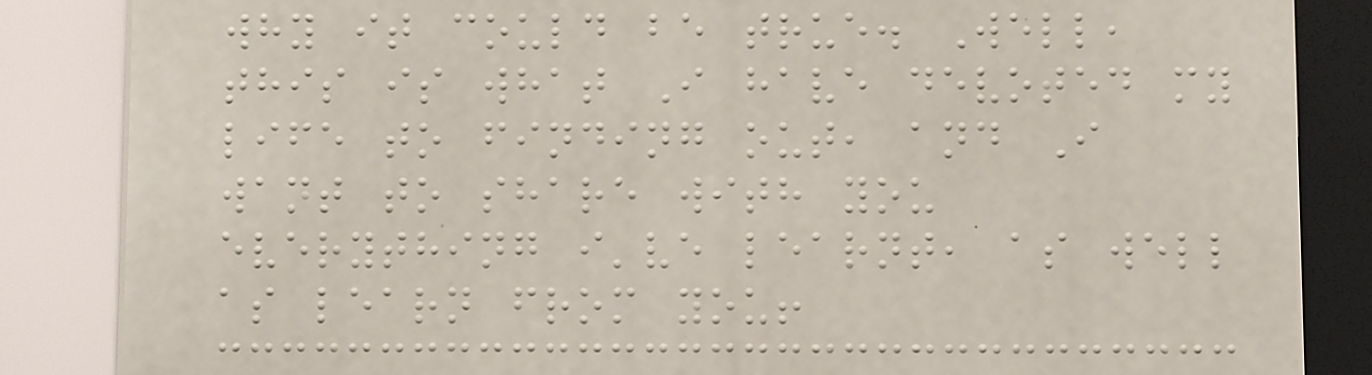why it could be true. Well,
this is what I have devoted my
life to finding out, and I
want to share with you
everything i've learnt, as well
as learn from you!
